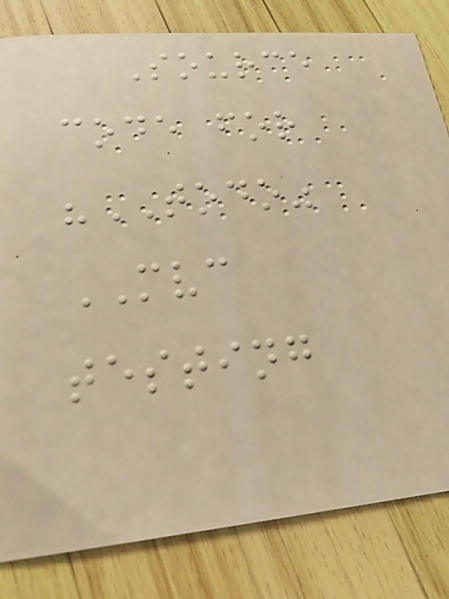Source
code for
"TODO"
MVC
testing
